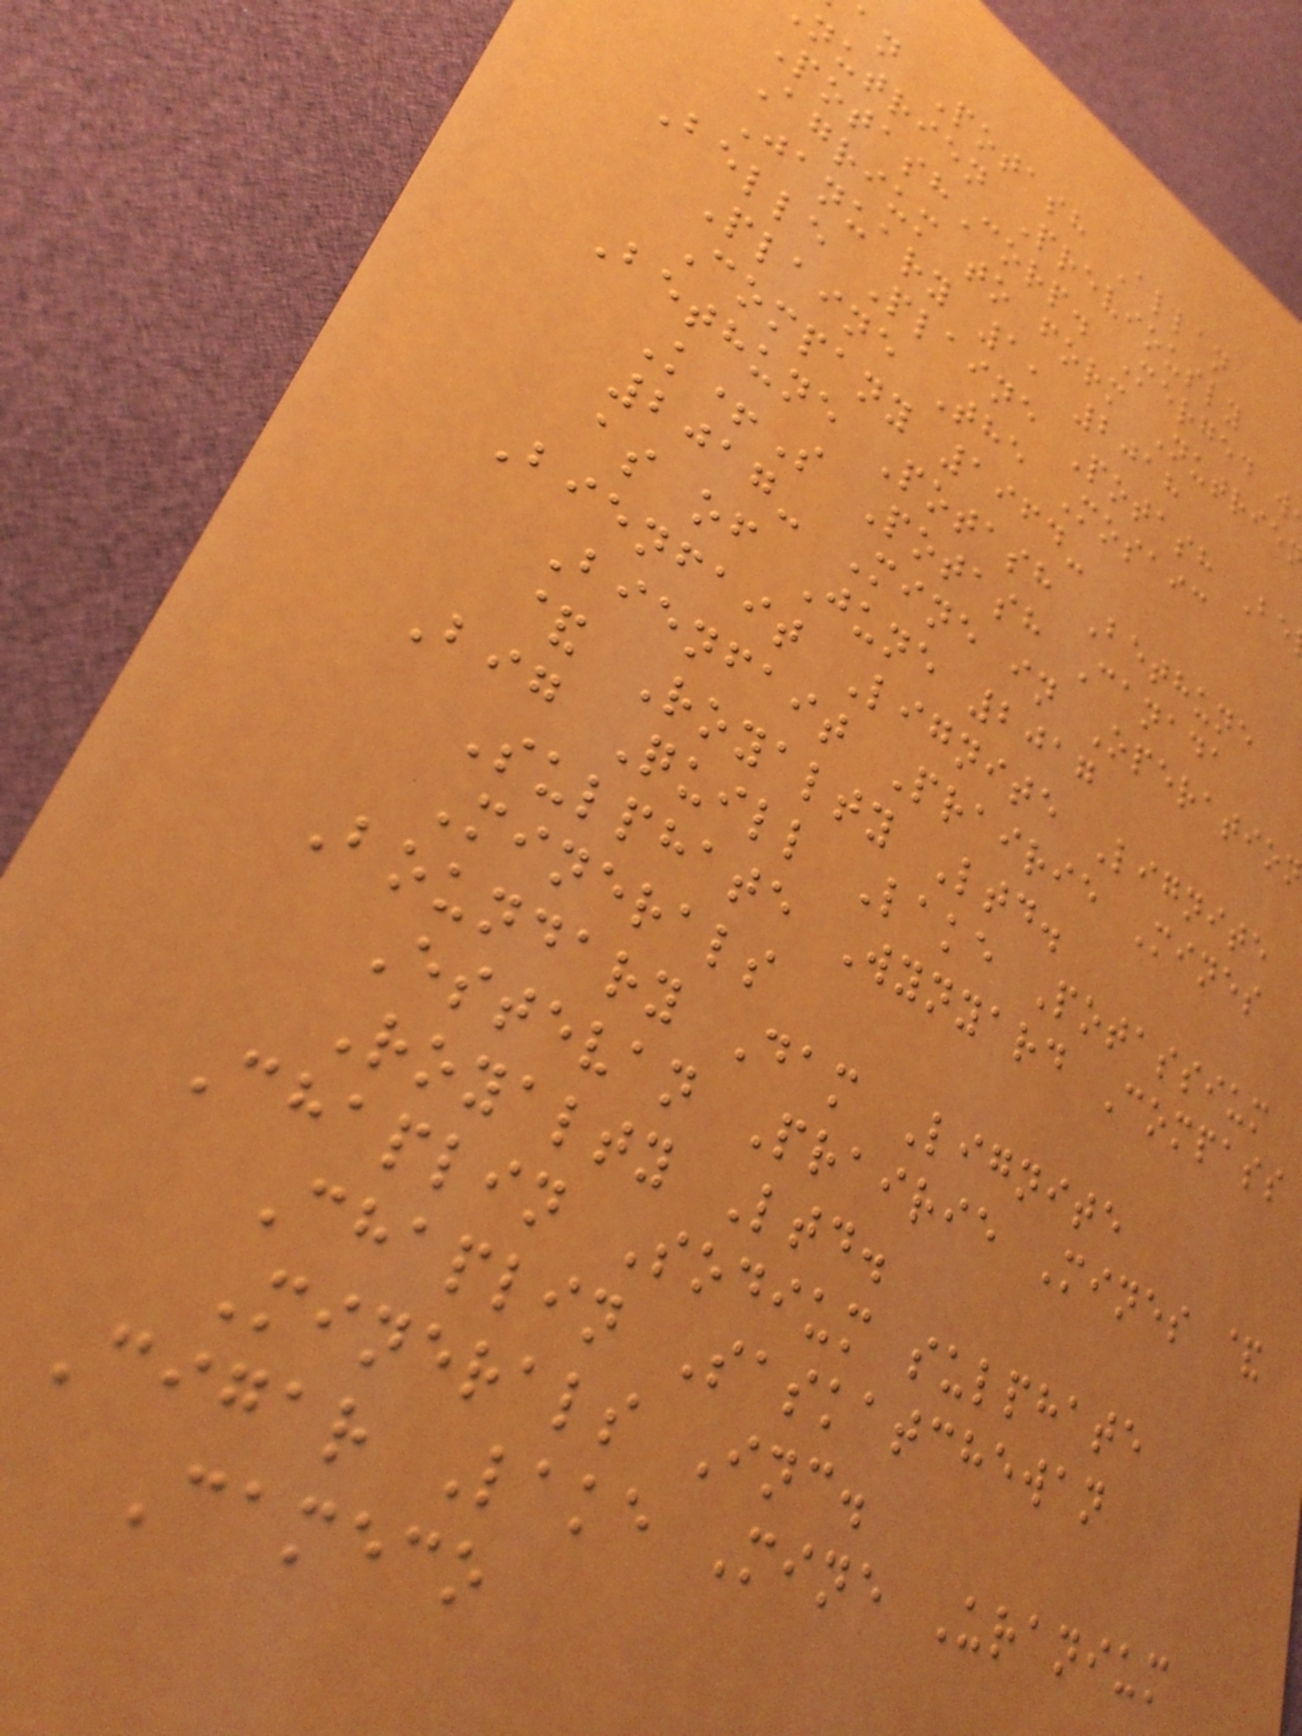an Potash Allan
nutrien Previously
PotashCorp. Merged w
Agrium to form Nutrie
January 1, 2018
Belle Plaine Potash Be
Plaine The Mosaic
Company 1964-
Bethune Potash Bethune
K+S Potash Canada
2017- Mine in Operation
as of June 2017
Bienfait Lignite Lignite
Bienfait Prairie Mines
& Royalty Ltd.
Big Quill Lake Potassium
Sulphate Wynyard Compass
Minerals
Boundary Dam Lignite
Estevan Prairie Mines &
Royalty Ltd.
Chaplin Sodium sulphate
Chaplin Saskatchewan
Minerals Inc.
Cigar Lake Mine Uranium
Cameco
